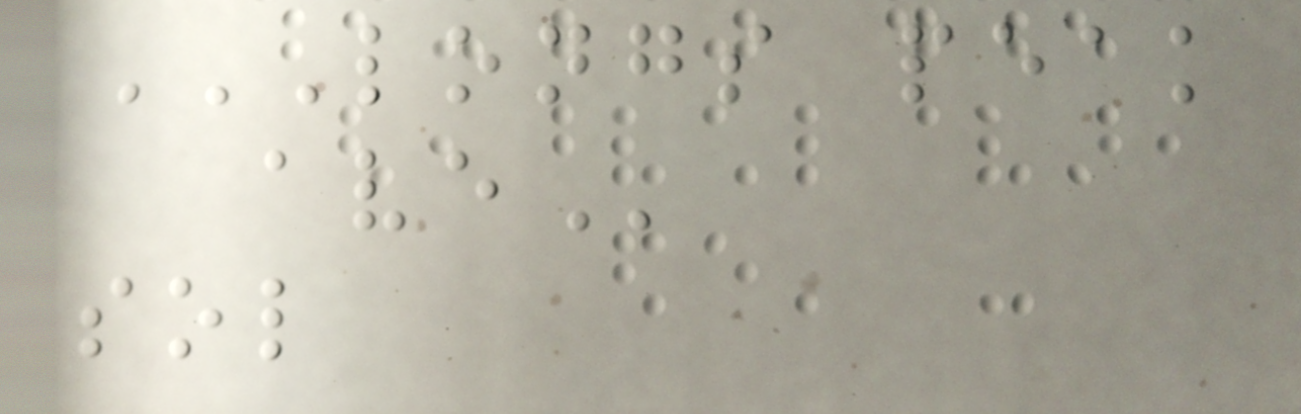LONGS PEAK
AVE
sol
